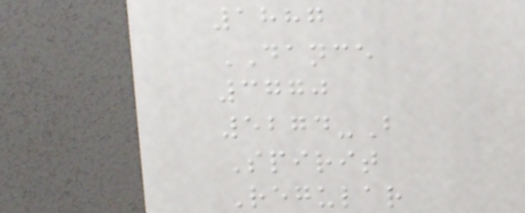1887
DANCE
3770
5274-B
Spirit
Regular
